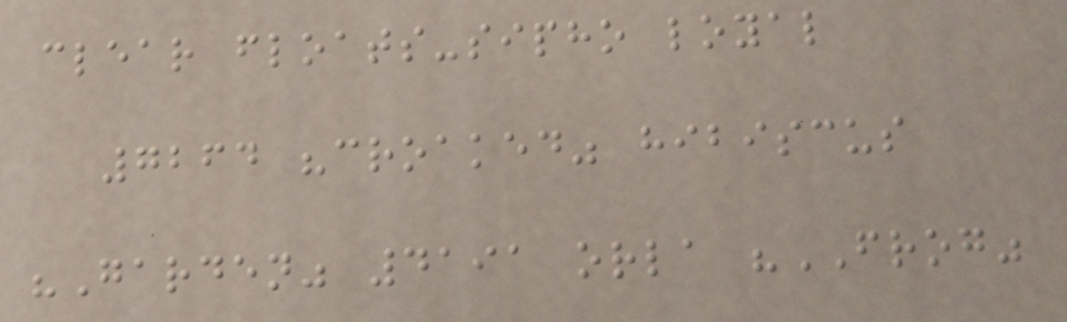clear floats-sipho loyal
7264 "croaked" hibiscus
"Garden" 4191 orla "FROG"
